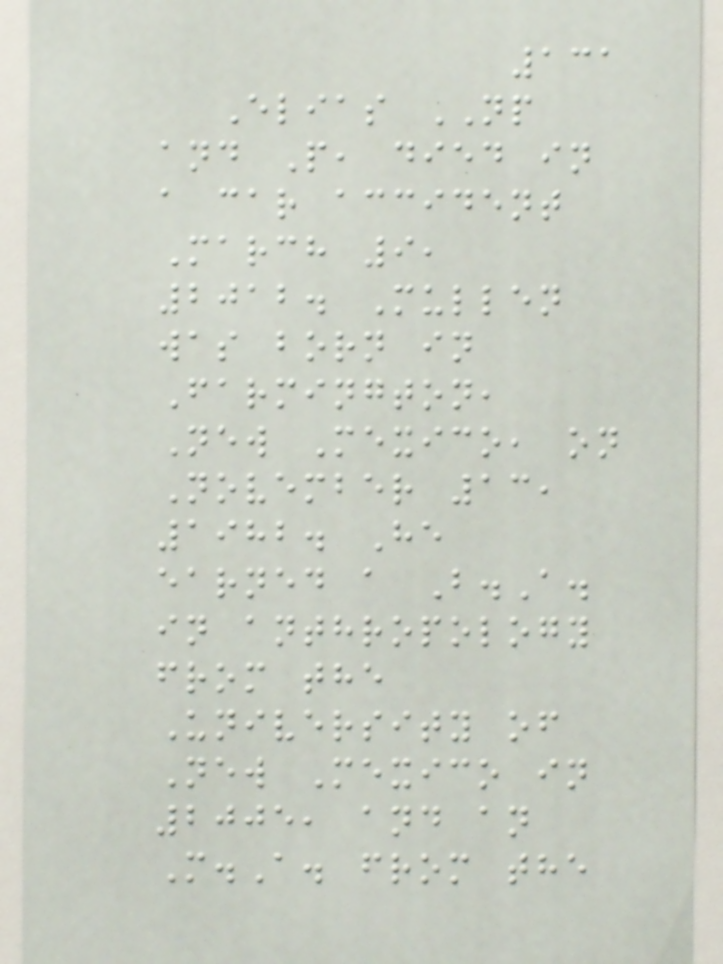131
Elias NP
and P, died in
a car accident
March 9,
2012. Mullen
was born in
Farmington,
New Mexico, on
November 13,
1982. He
earned a B.A.
in anthropology
from the
University of
New Mexico in
2005, and an
M.A. from the
